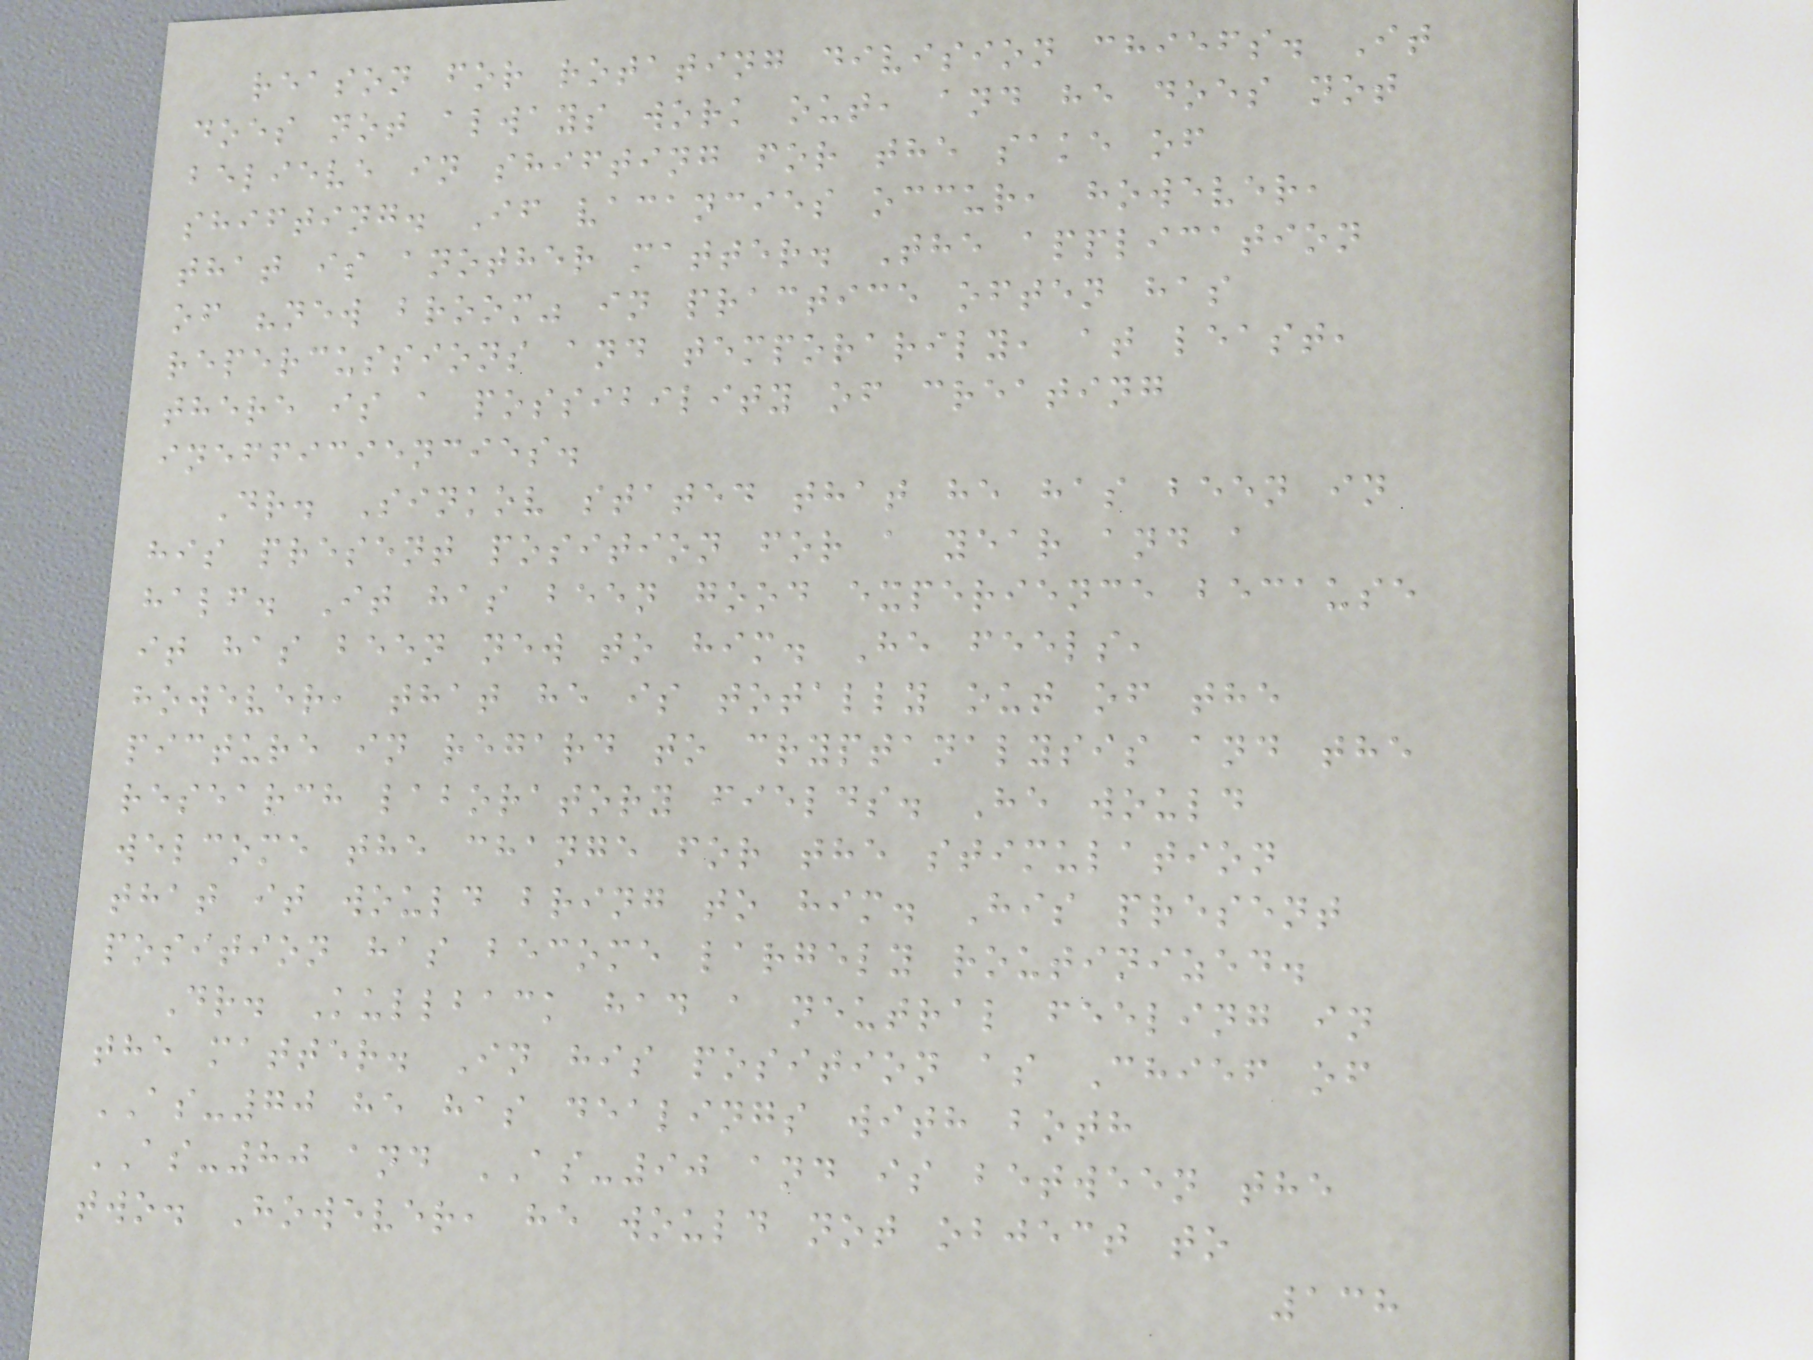reason for rotating division chiefs. It
does not always work out, and he does not
believe in shifting for the sake of
shifting. If vacancies occur, however,
that is another matter. The application
of "new broom" in practice often has
repercussions and temporarily, at least,
there is a possibility of creating
inefficiencies.
Dr. Sinkov stated that he has been in
his present position for a year and a
half. It has been good experience because
it has been new to him. He feels,
however, that he is totally out of the
picture in regard to cryptanalysis and the
research laboratory fields. He would
welcome the change for the stimulation
that it would bring to him. His present
position has become largely routinized.
Dr. Kullback had a neutral feeling in
the matter. In his position as Chief of
AS-70 he has dealings with both
AS-80 and AS-90 and is between the
two. However, he would not object to
138
